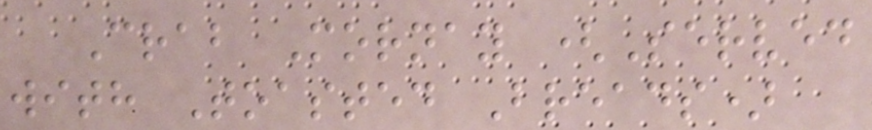Crab Mornay (Served
with Toasted Breads)
